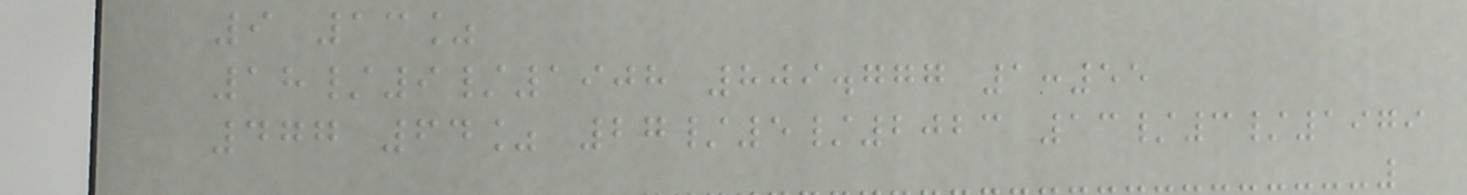9 13%
18/9/1908 809.777 1:55
477 64% 27/5/2023 13/3/1979
